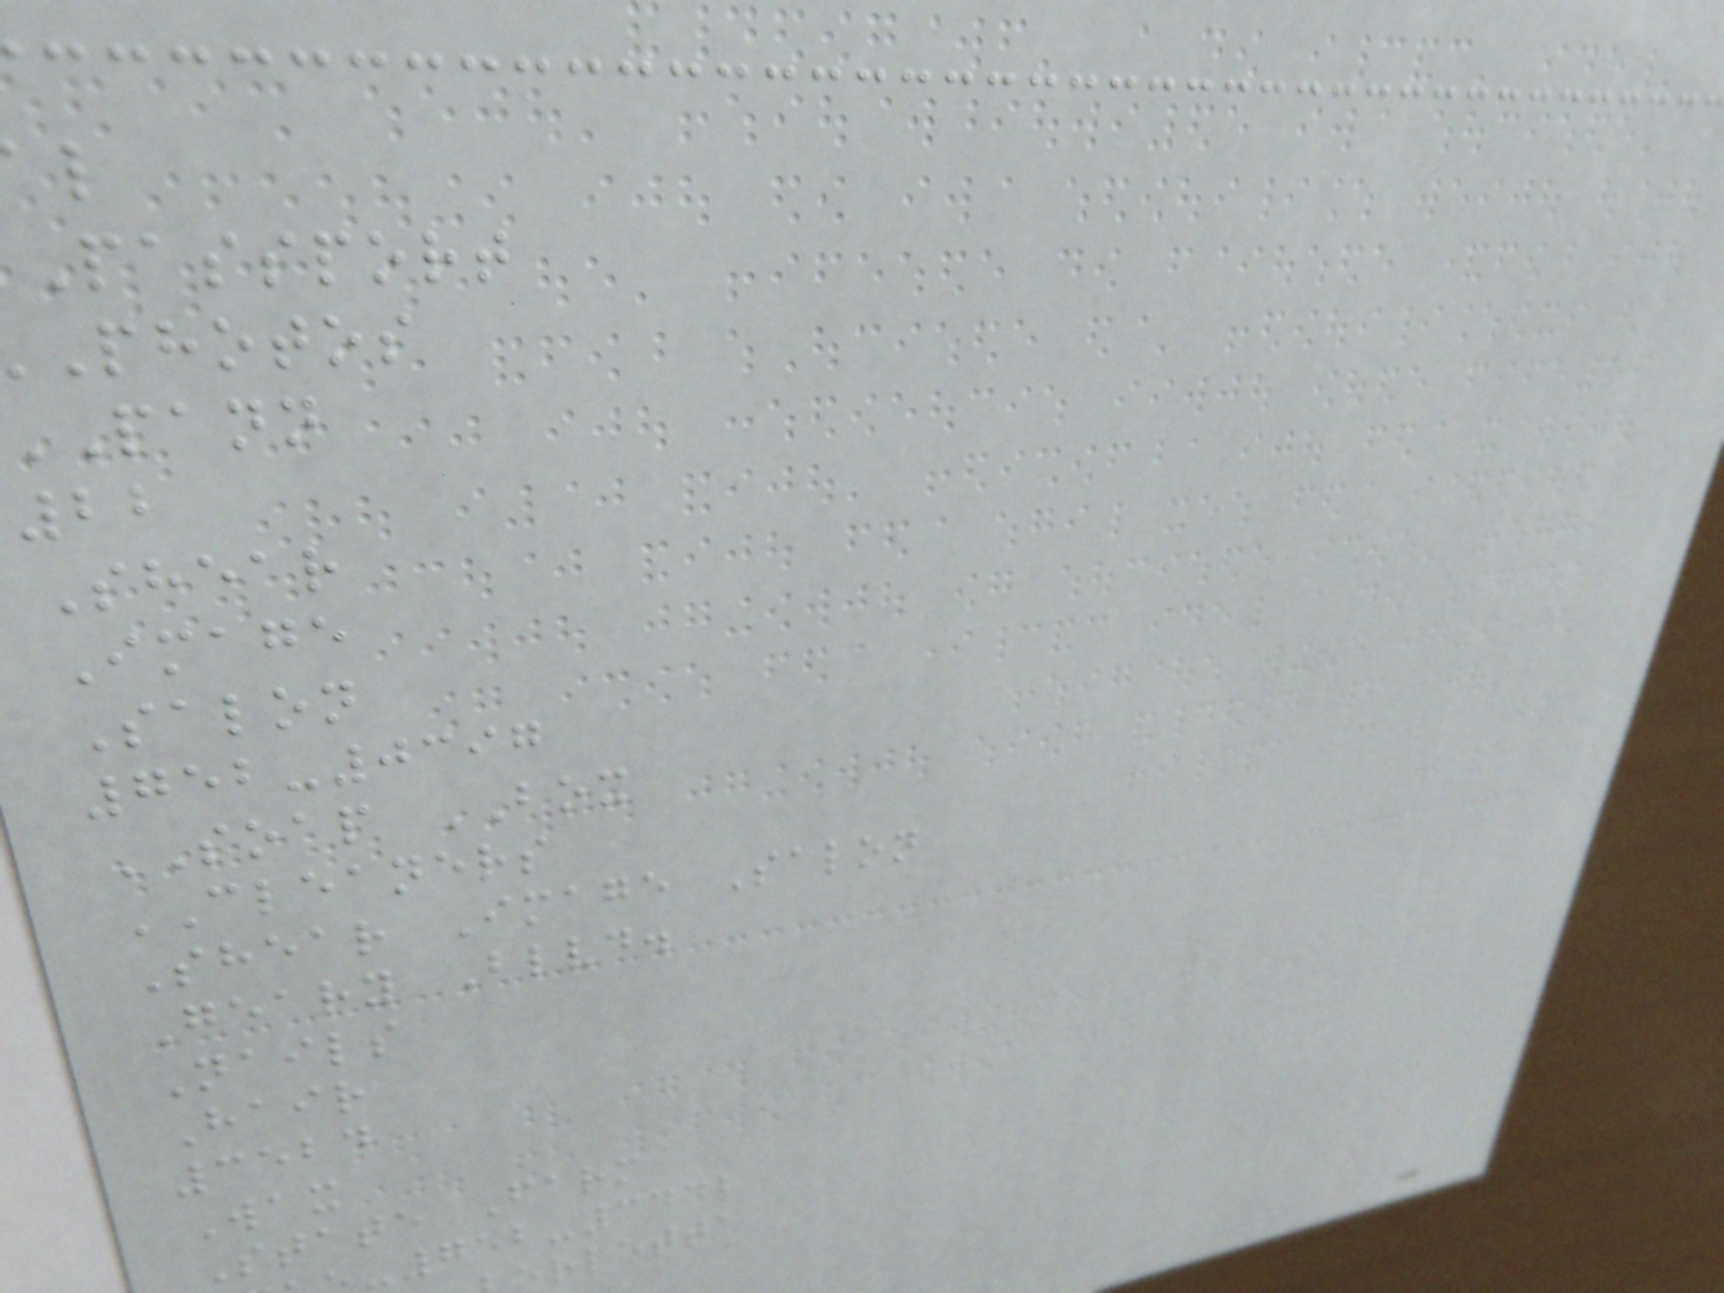passport
photos
pann
22
Shear
Image
Salon
752-0397
SOAP BOX
CLEANERS
Shear Image Salon
Geary Blvd.
Nails
Hair
3524
Wax
State Farm
-752-3442
rletta
